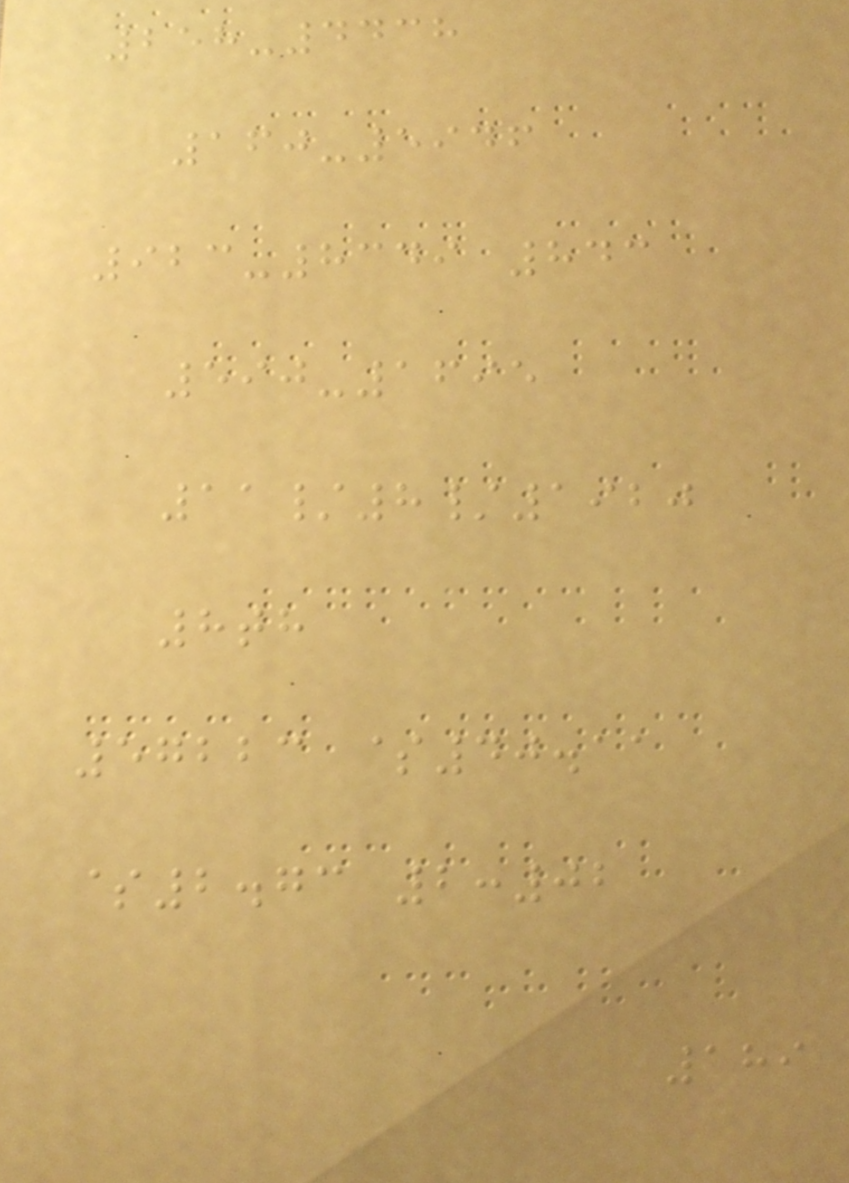258-4438
160-5946
923-8349 843
590-1695
11/8/1920
8th
57223 $40.11
$2.73 2:02
189
